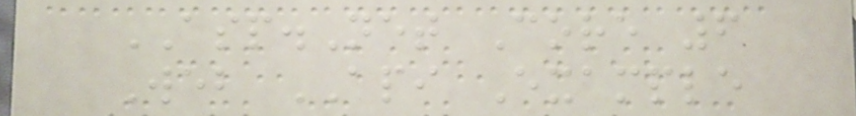ASP.Net Core 6
Web API Example
